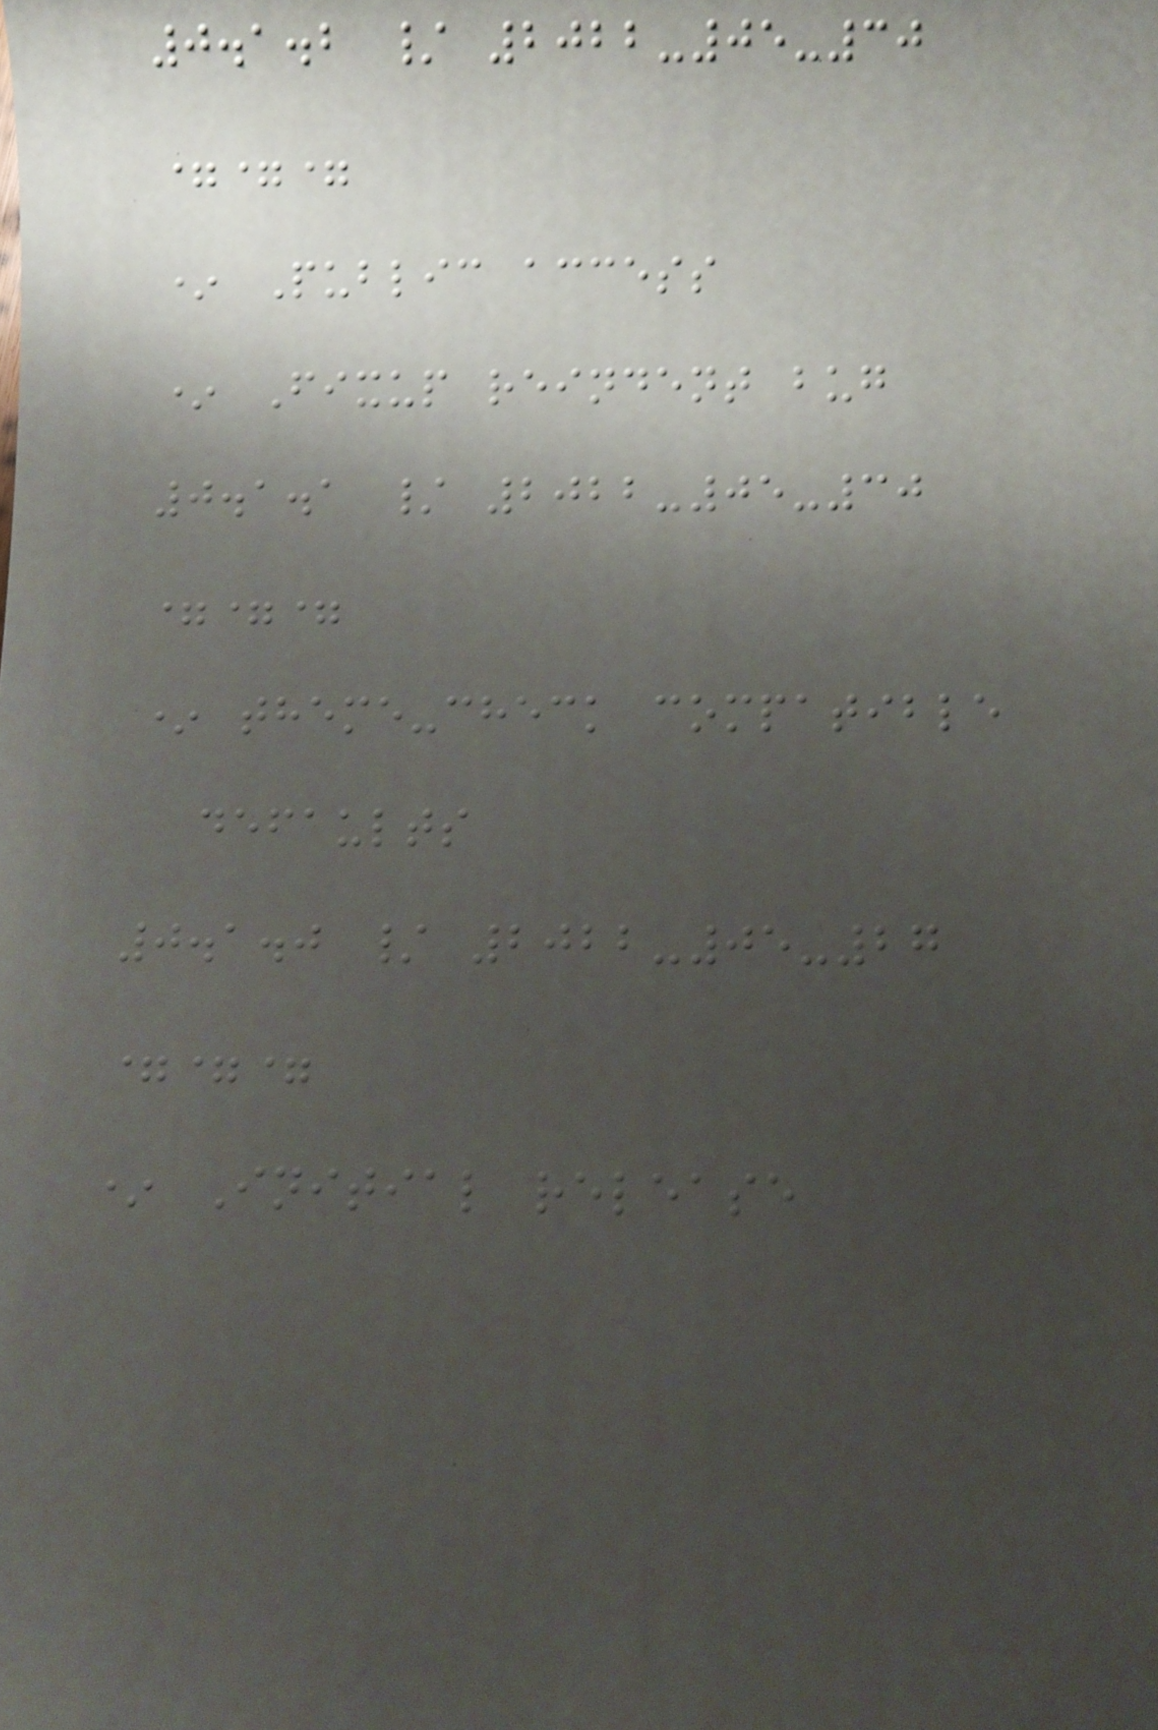0.1.2 / 2022-05-30
===
* Public access
* Fixup reindent bug
0.1.1 / 2022-05-30
===
* theme-check compatible
defaults
0.1.0 / 2022-05-27
===
* Initial release
